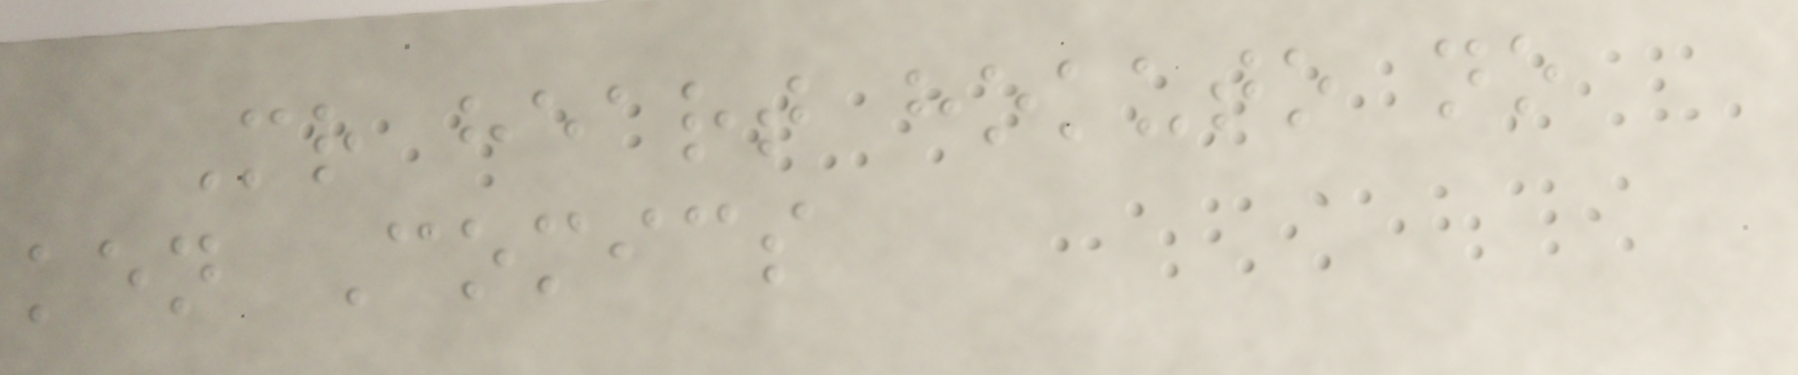Mr heart hokuto no
ken Comics
